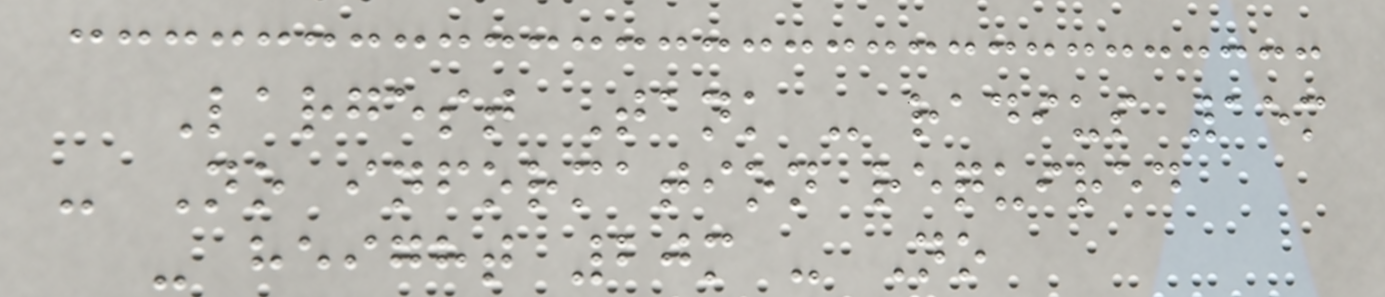Largest Tank - radius 15m
- No information required
- height 20m - No
